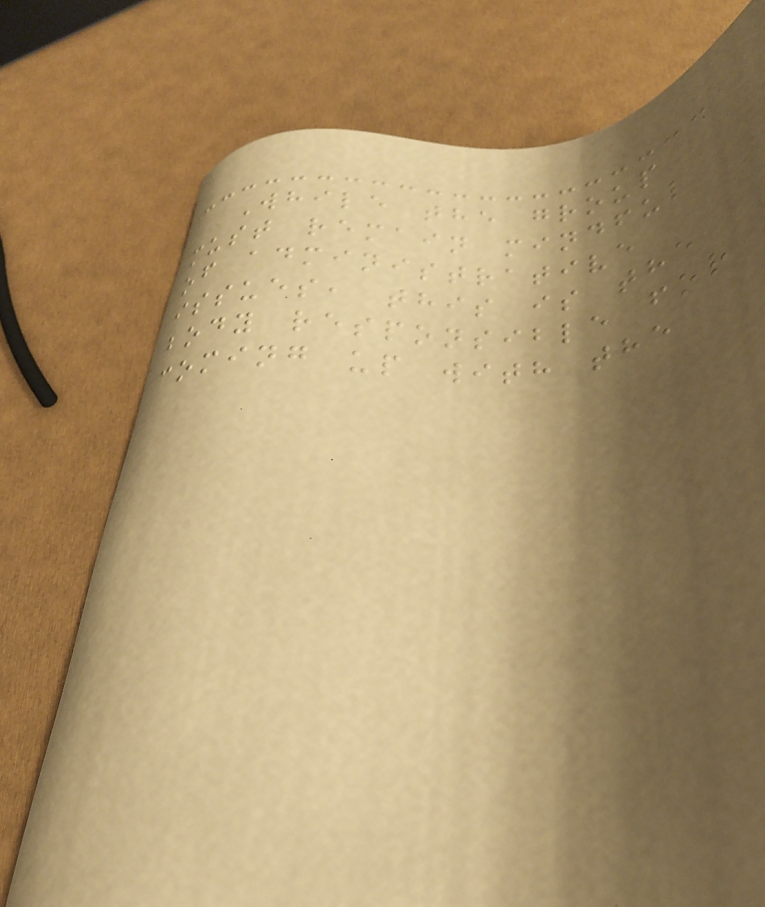While the group
must remain mindful
of administrative
issues, this is the
body responsible for
coming up with the
